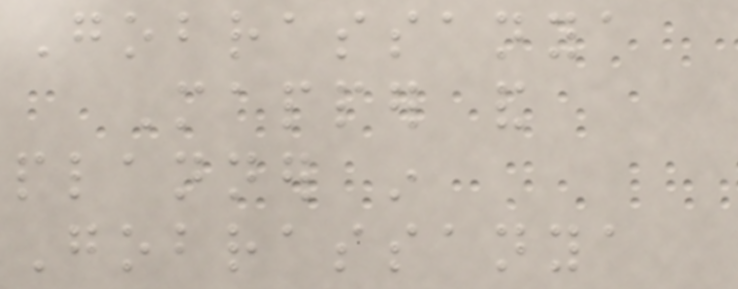Gobrassanya
Mapper and
planner in
Gobrassanya
